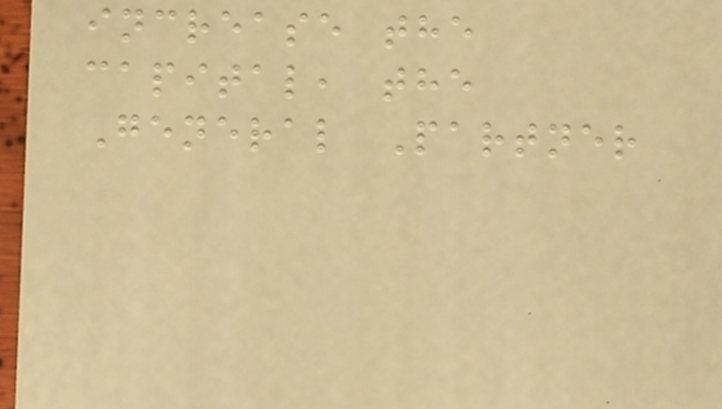increase the
capital, the
General Partner
